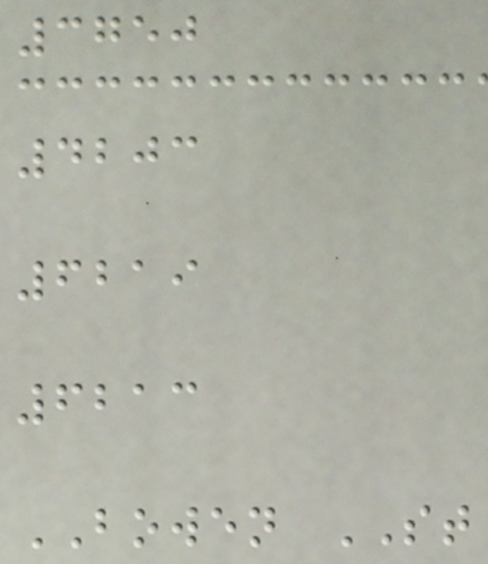3750
4203
6219
6213
BOWEN ST
